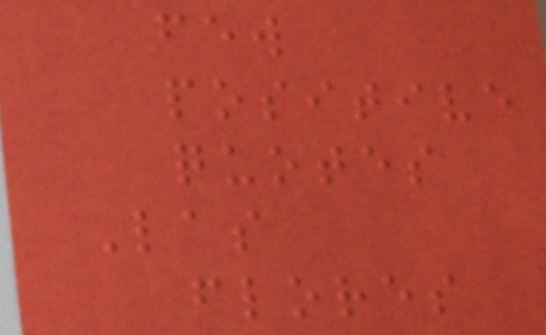few
positive
quotes
Las
flores
